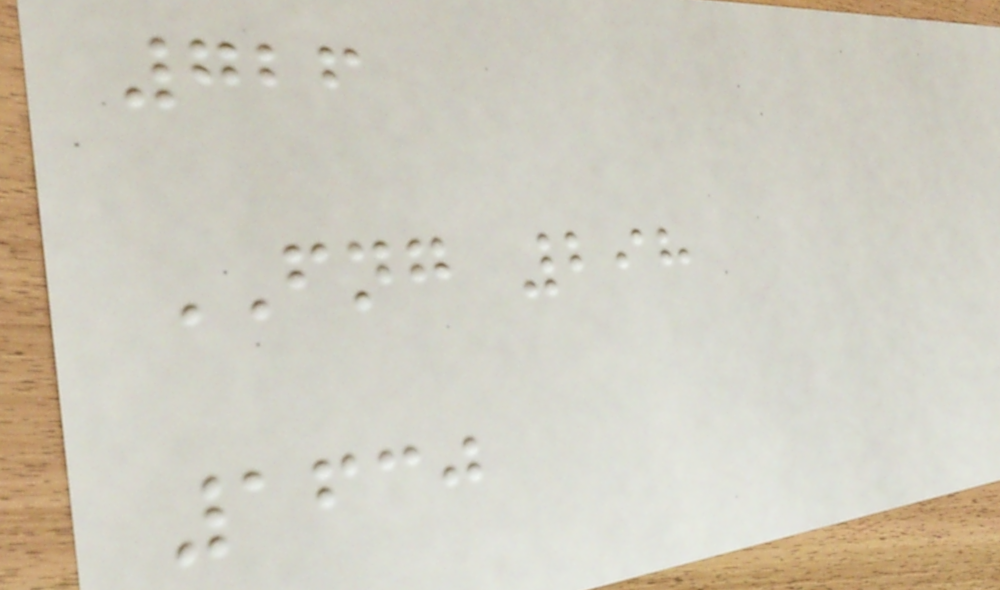726
FNG 298
1630
